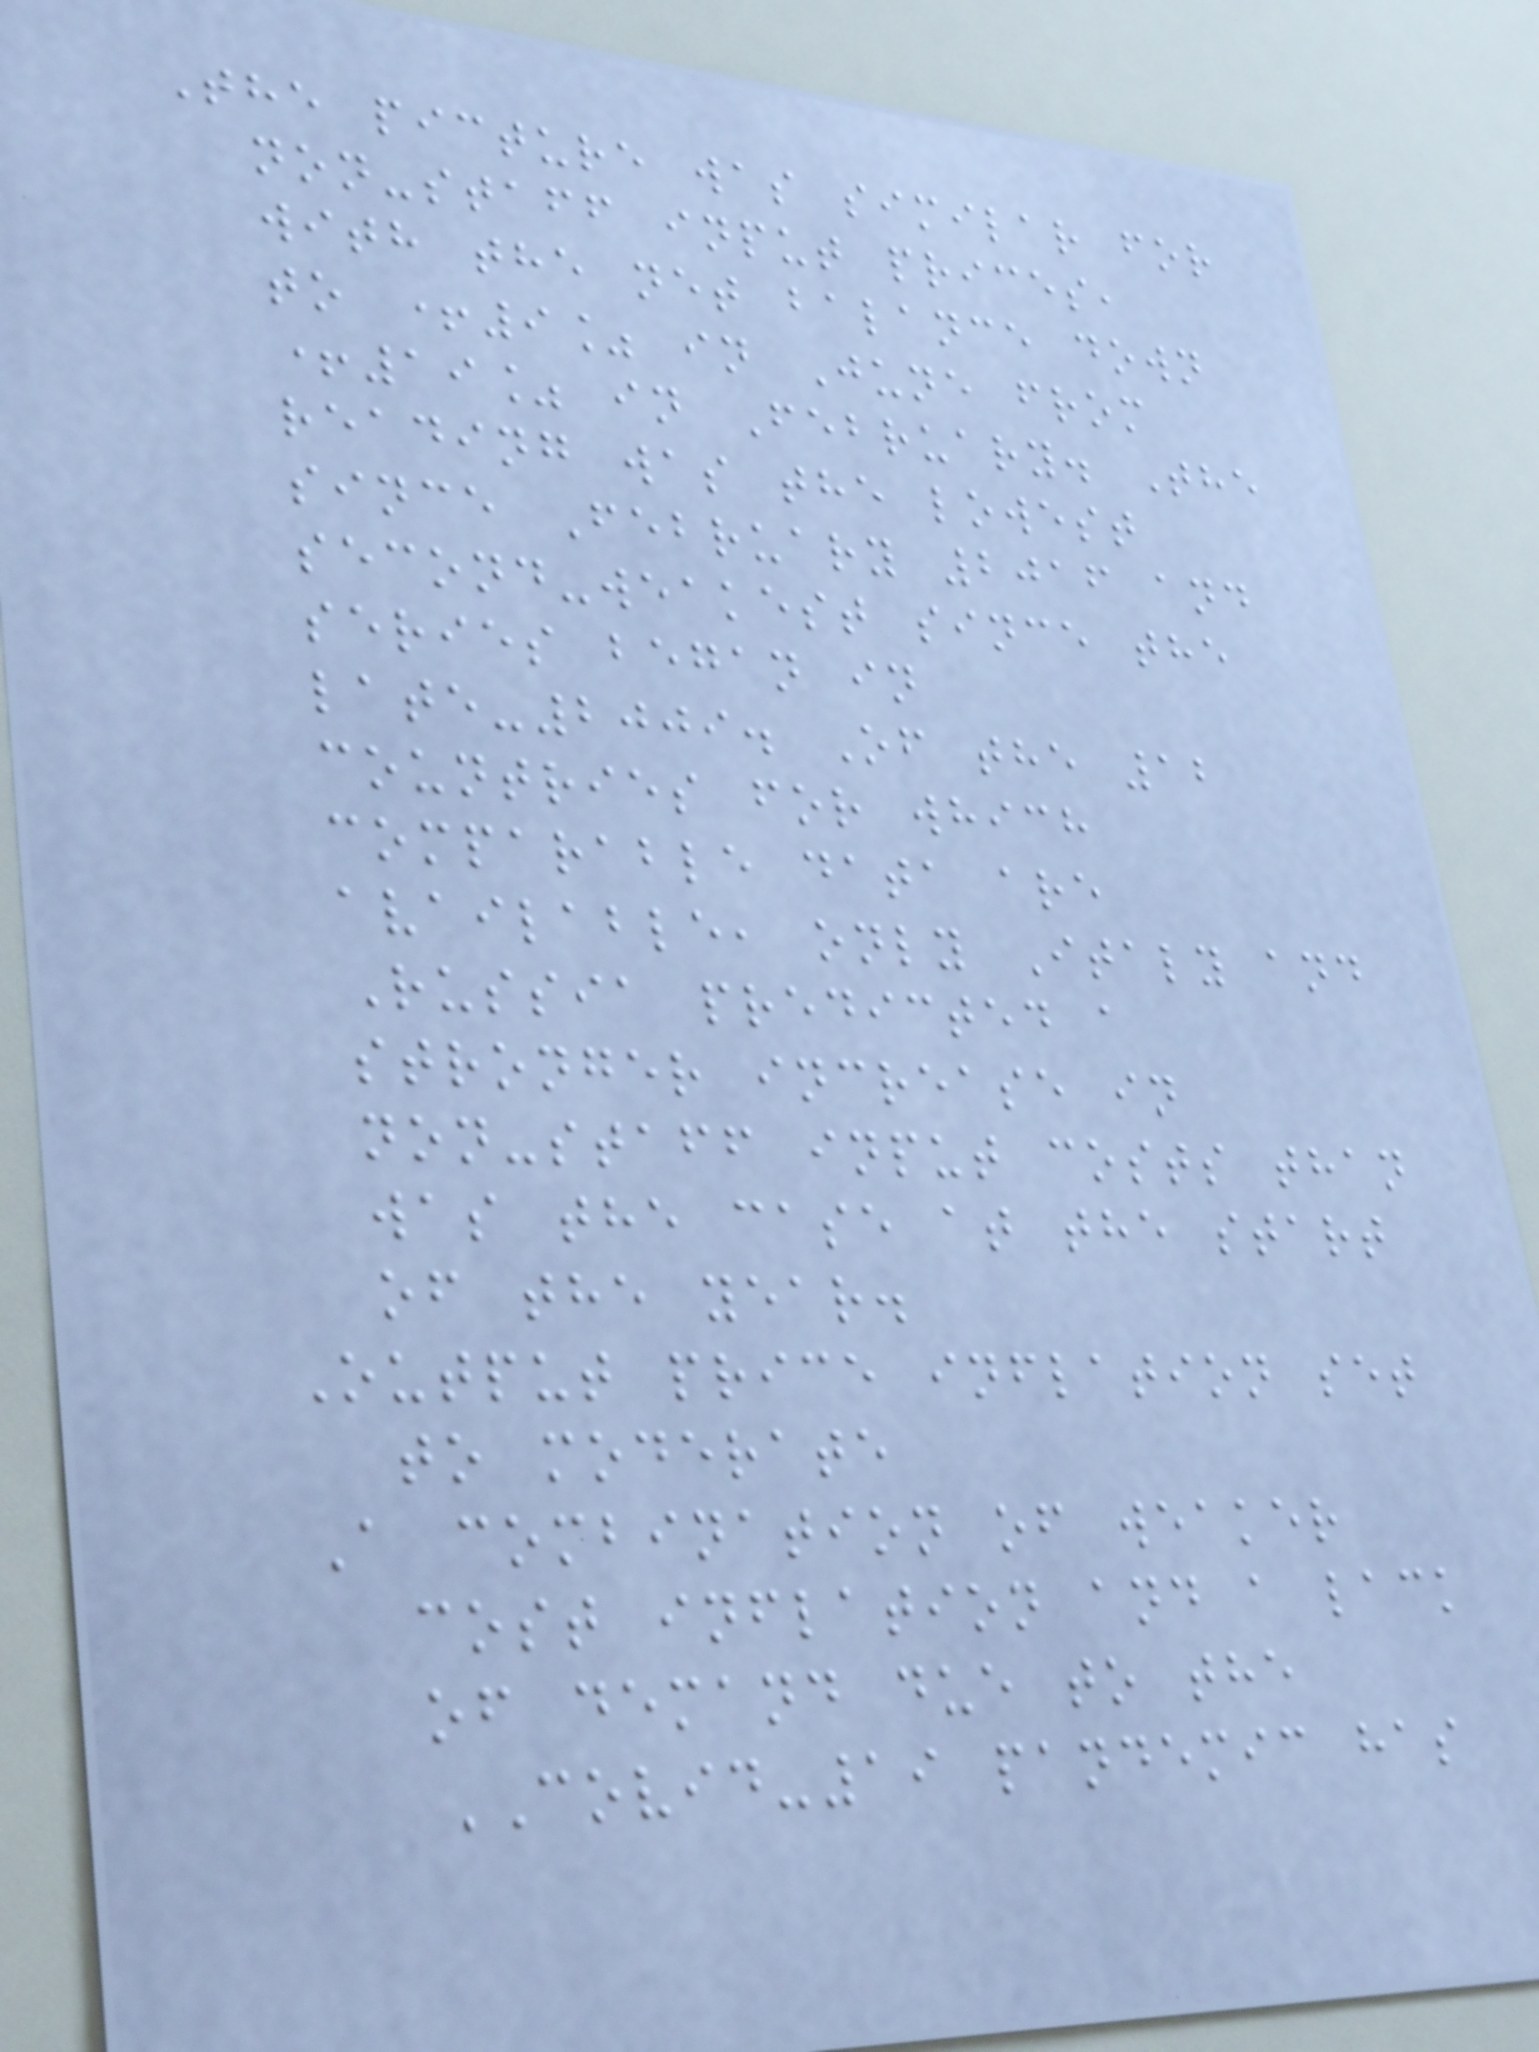The picture was similar for
non-staff input prices,
with the net balance down
to +9% in June from
+19% in February. The
reading was the lowest
since February 2016 and
second-weakest since the
series began in
late-2009. Of the 12
countries for which
comparable data are
available, only Italy and
Russia predicted a
stronger increase in
non-staff input costs than
was the case at the start
of the year.
Output price inflation set
to moderate
A combination of weaker
cost inflation and a lack
of demand due to the
COVID-19 pandemic has
